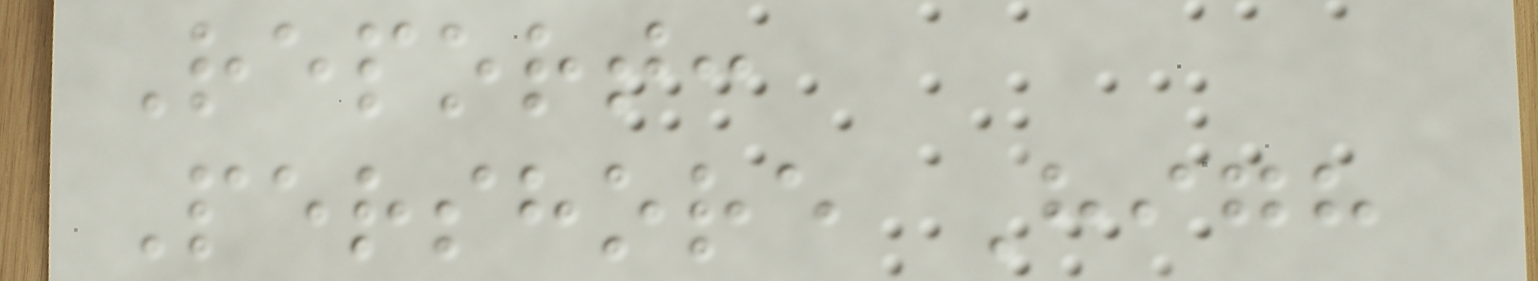Report:
Pershore High
